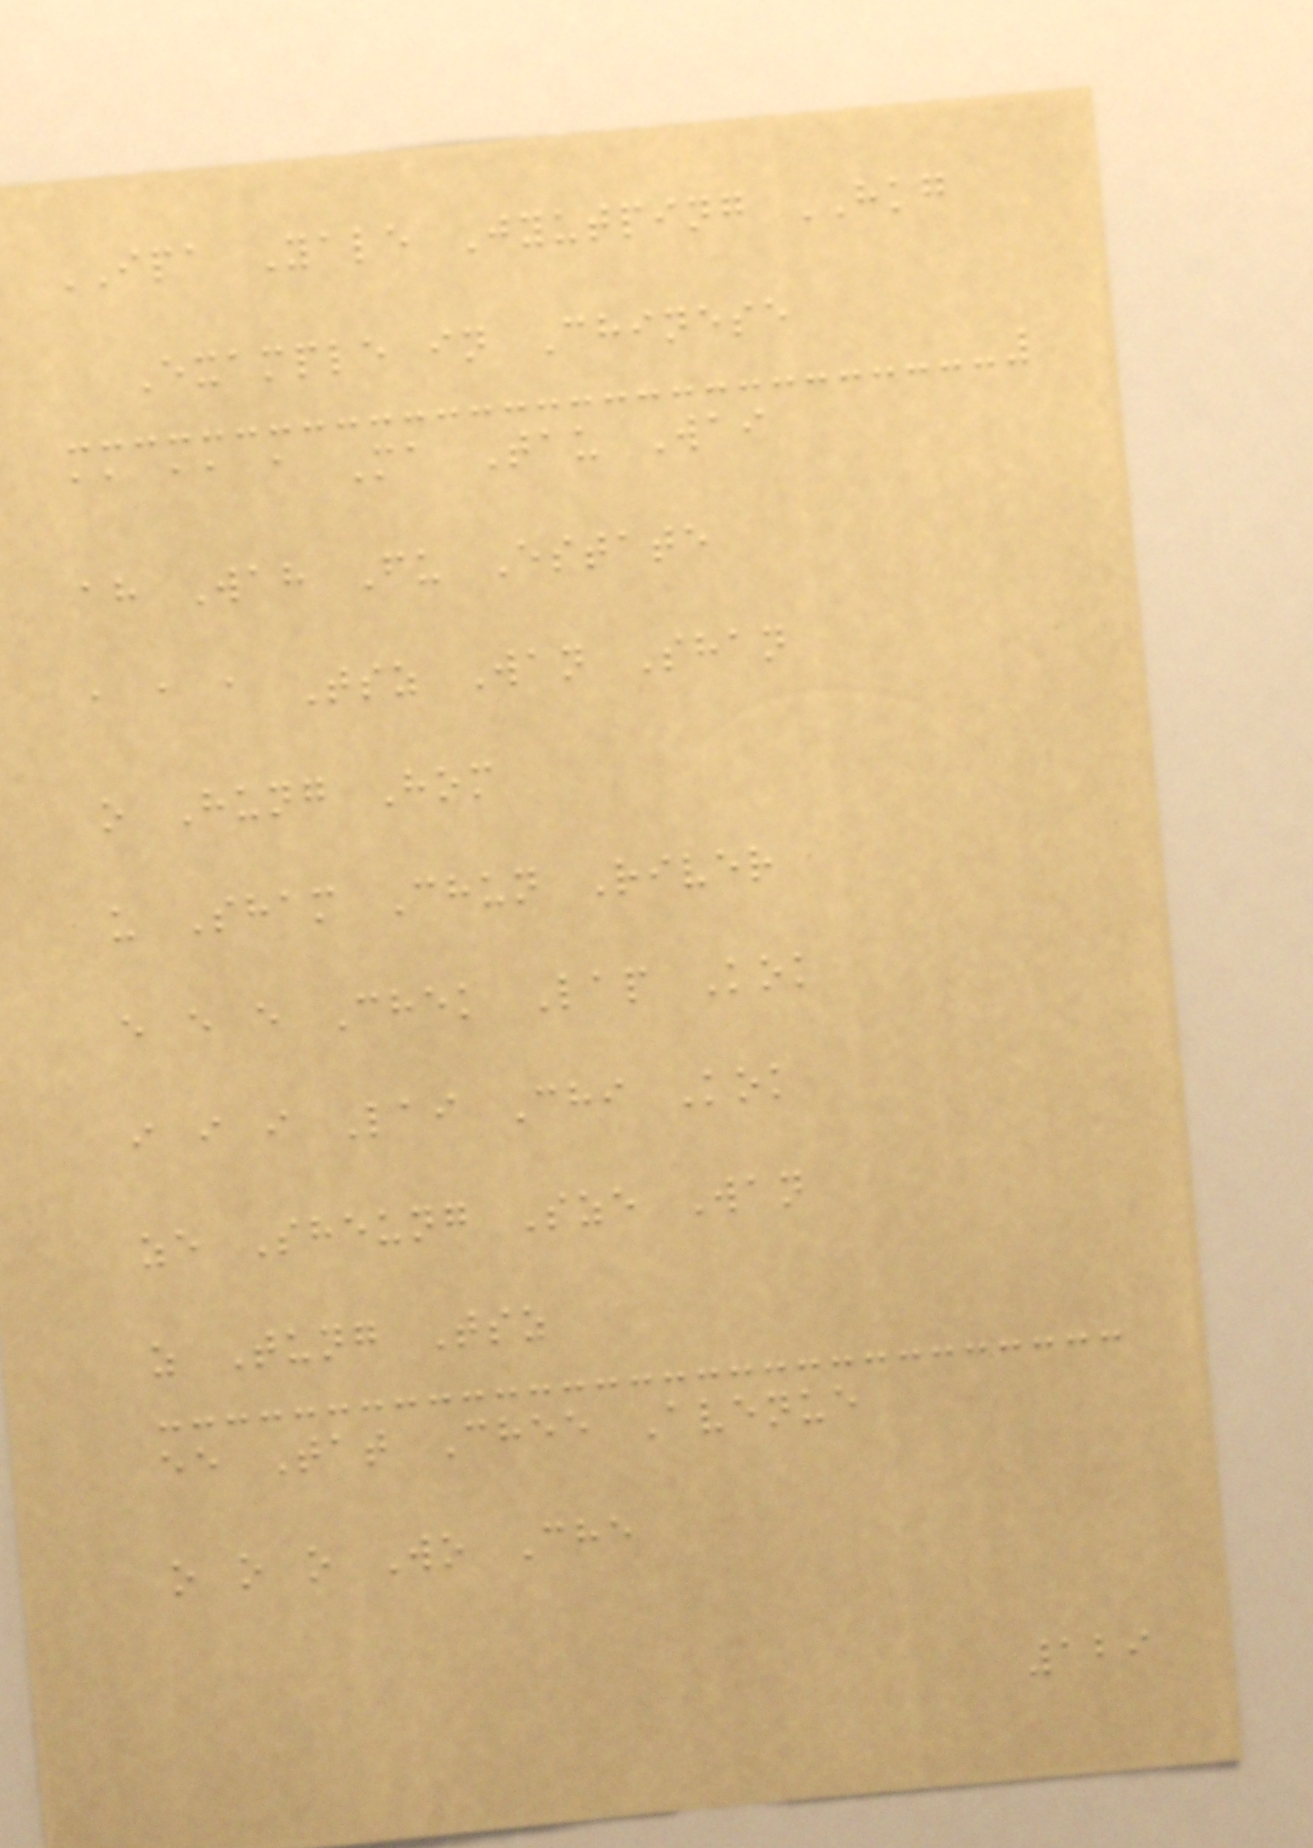IPA Yale Jyutping HKG
Example in Chinese
aa aa a Ma Tau Wai
ah Wah Fu Estate
a a a Tsz Wan Shan
o Hung Hom
u Sham Chun River
e e e Chek Lap Kok
i i i Lai Chi Kok
ze Sheung Sze Wan
z Tung Tsz
ee Tat Chee Avenue
o o o Wo Che
129
